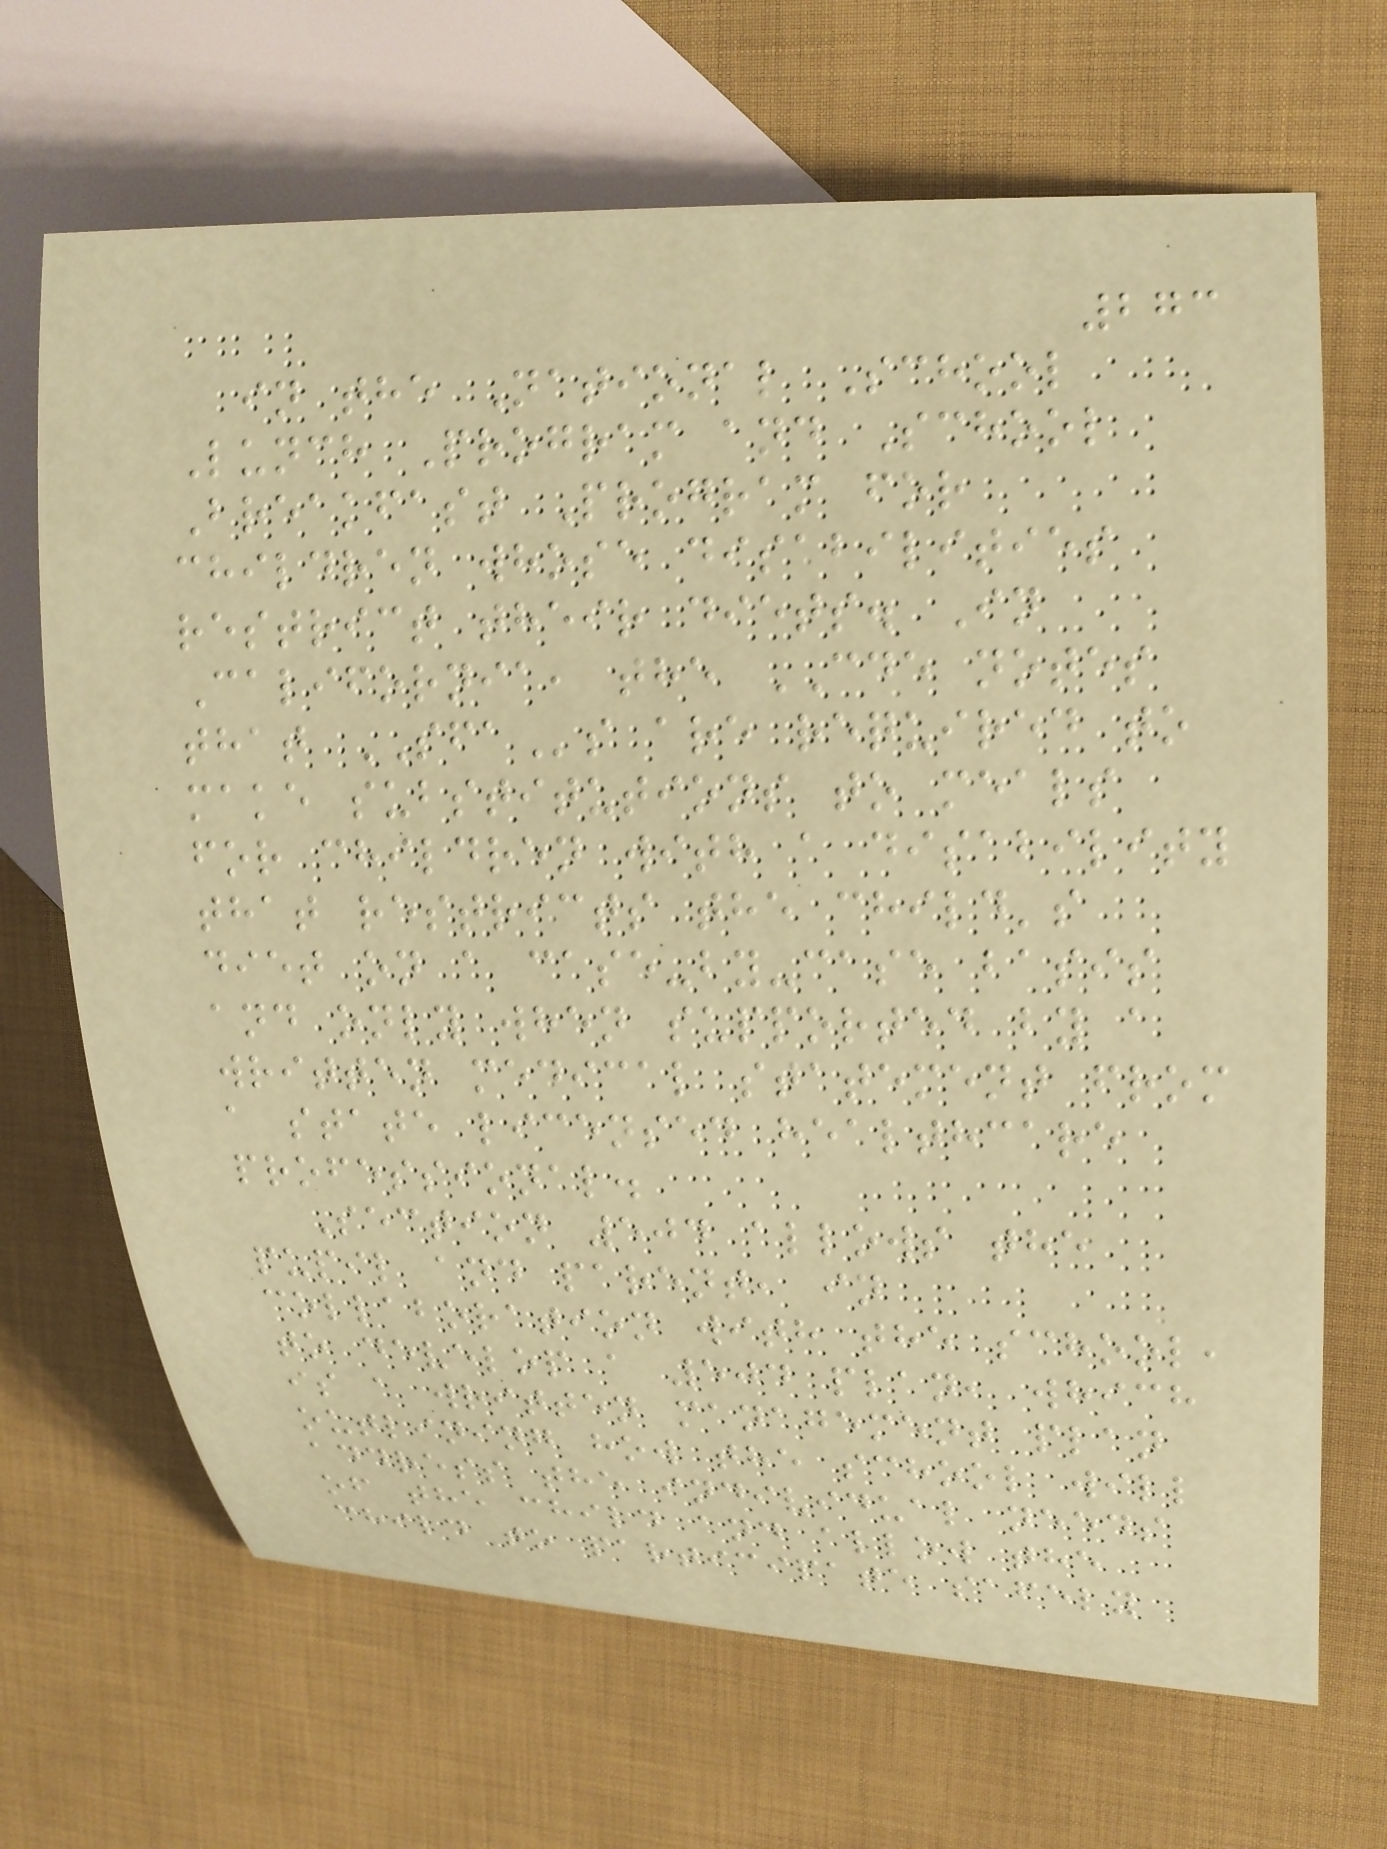273
in the National School
Lunch Program and School
Breakfast Program for
children whose disabilities
restrict their diets. In
California, the CDE notes
that SFAs are required to
make substitutions to meals
for children with a disability
that restricts the child's
diet on a case-by-case basis
and only when supported by a
written medical statement from
a state licensed healthcare
professional.
Section 504 allows the
pupil and parent, in
collaboration with the school,
to develop a 504 plan, which
is a written management plan
outlining how the school will
address the individual needs
of the child and allow the
child to participate safely
